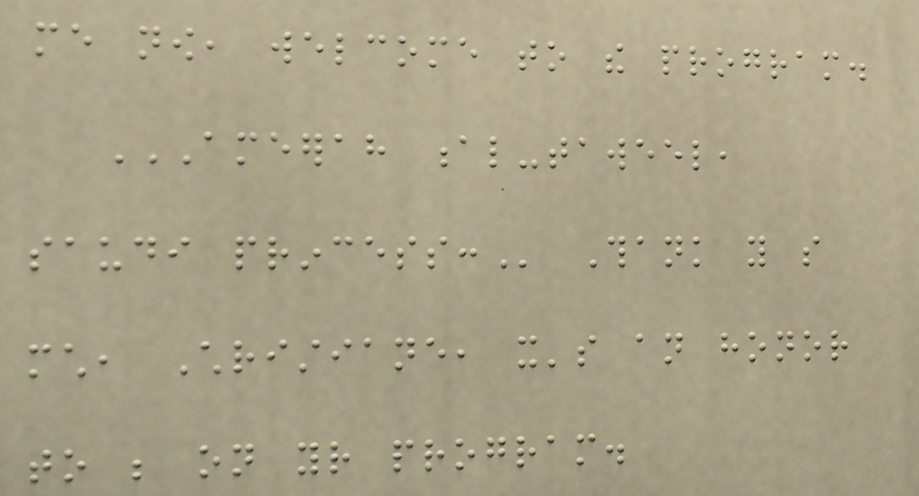me now, welcome to the program.
AMEERAH AL-TAWEEL,
SAUDI PRINCESS: Thank you so
much, Christiane, it's an honor
to be on your program.
